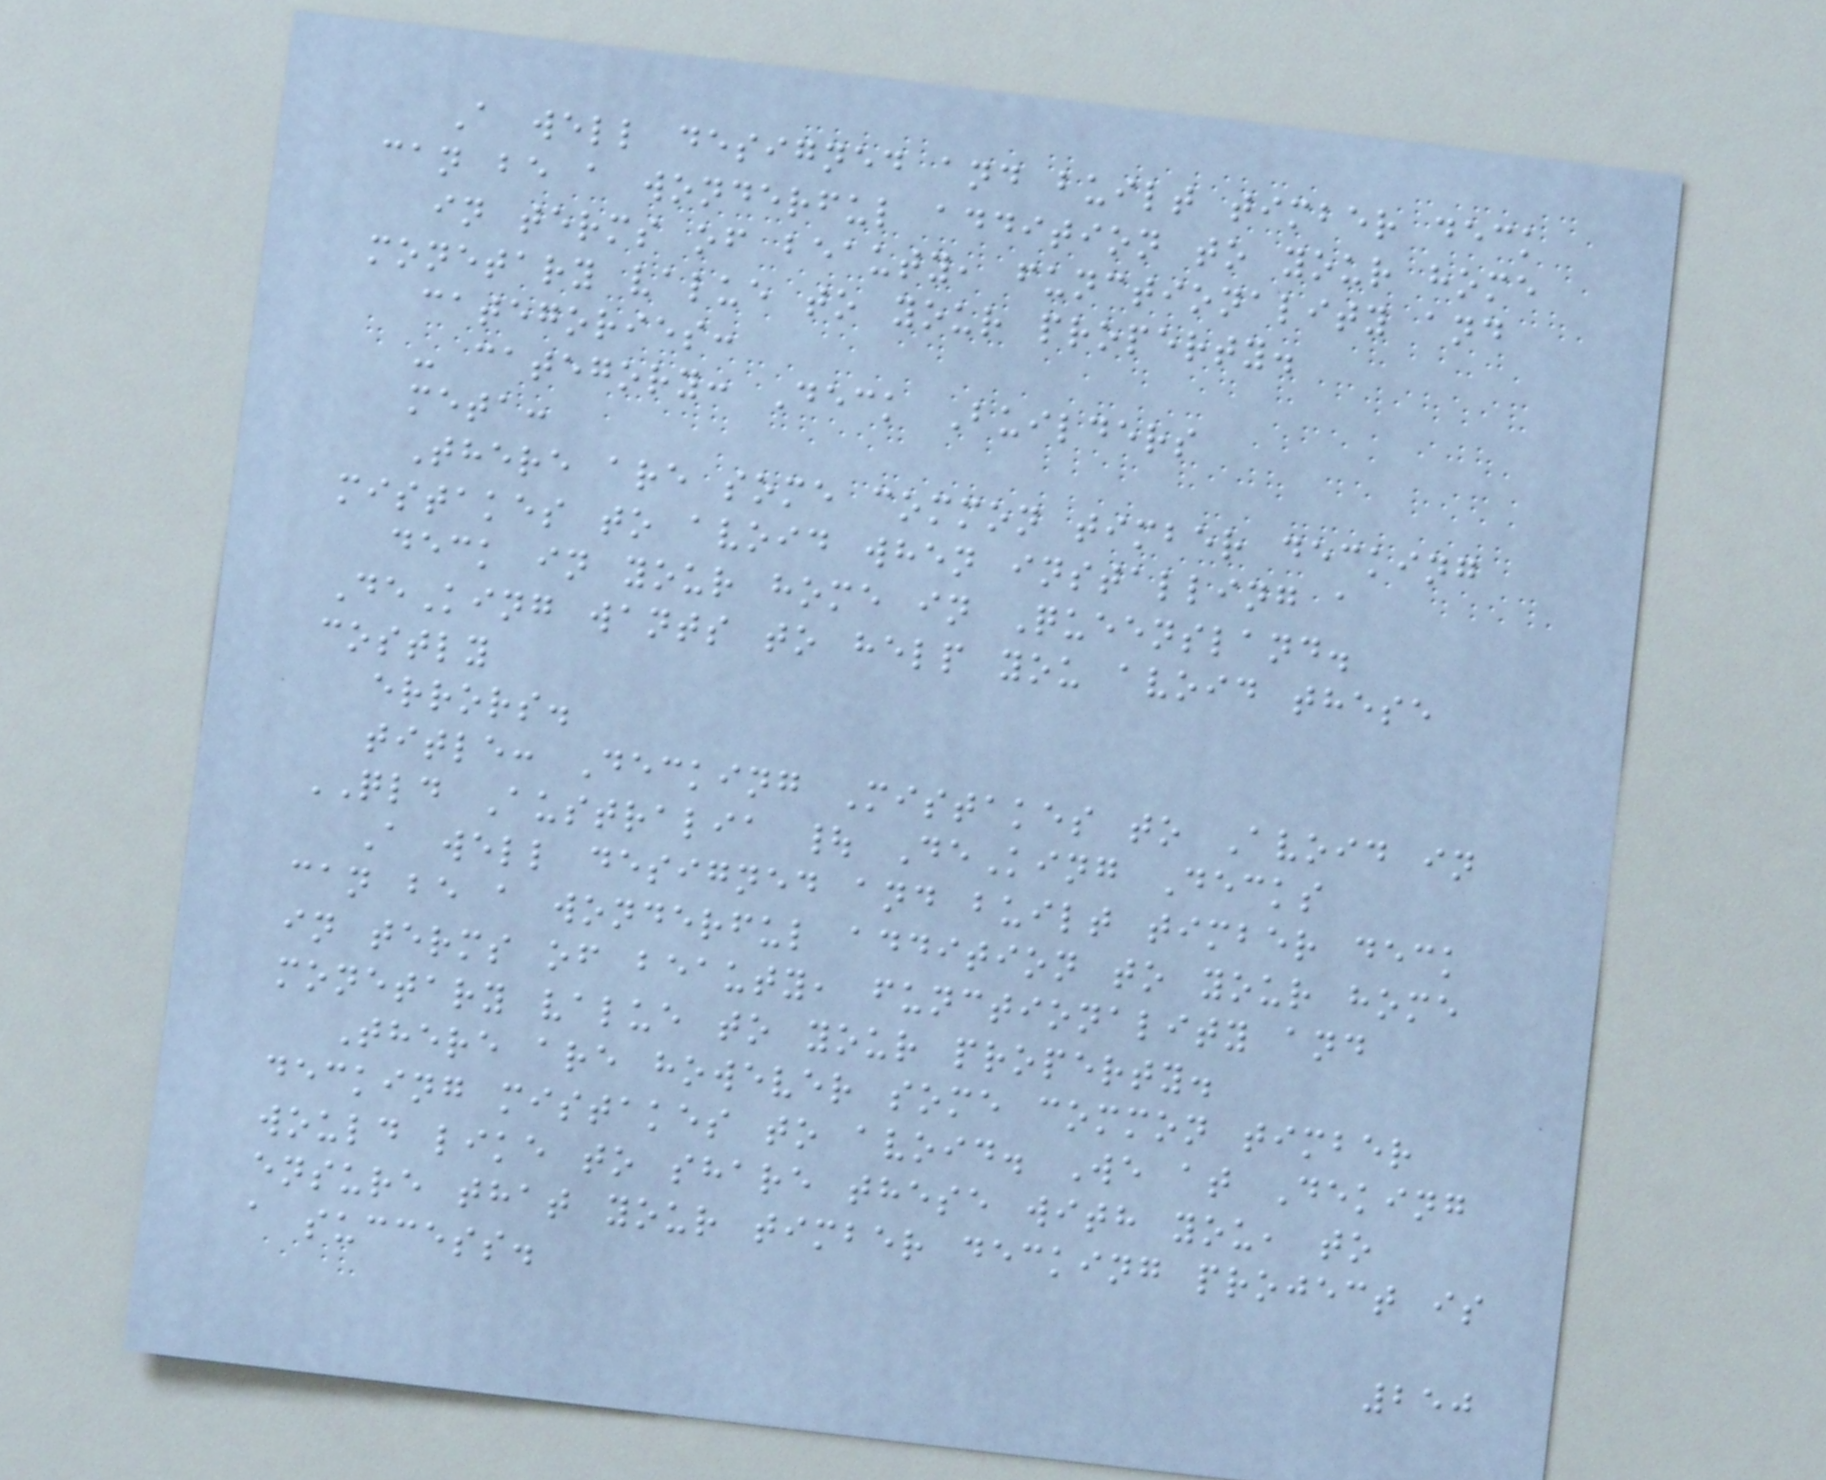A well designed and built timber deck
can be a wonderful addition to your home
in terms of beauty, functionality and
monetary value to your property.
categories:
- category: Deck Builders
meta:
There are some common timber decking
mistakes to avoid when installing a
deck in your home in Queensland.
DeKing wants to help you avoid these
costly
errors.
title: Decking Mistakes to Avoid in
QLD Australia | DeKing Decks
A well designed and built timber deck
can be a wonderful addition to your home
in terms of beauty, functionality and
monetary value to your property.
There are however some common timber
decking mistakes to avoid. We at Deking
would like to share these with you, to
ensure that your timber decking project is
a success.
250
